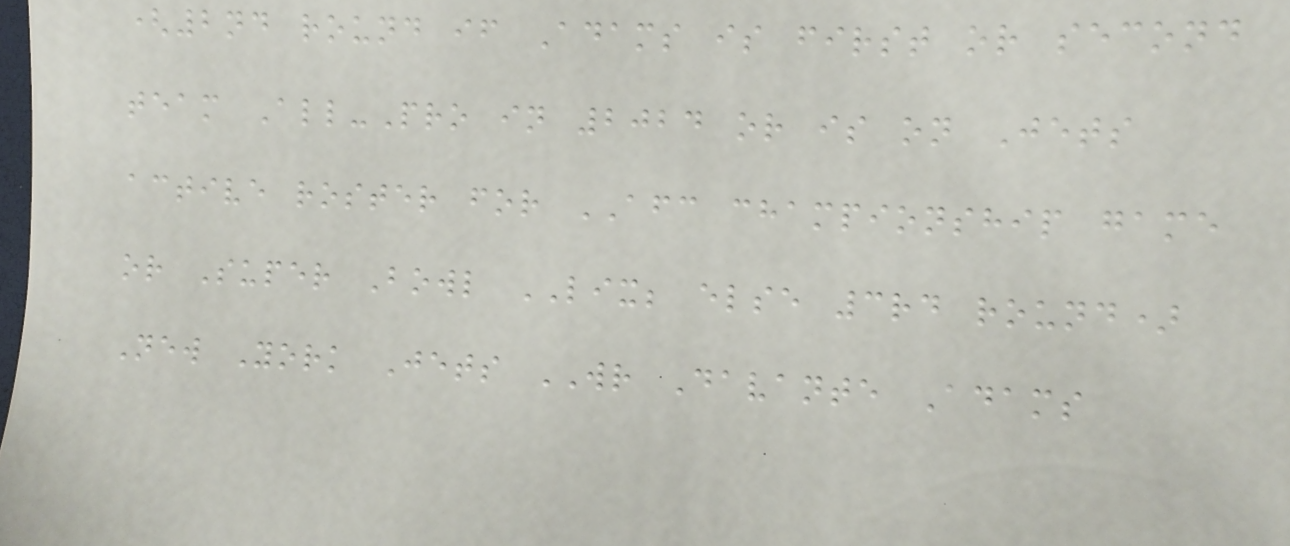(2nd round if Adams is first or second
team All-Pro in 2024 or is on Jets
active roster for AFC championship game
or Super Bowl LIX; else 3rd round)
New York Jets WR Davante Adams
